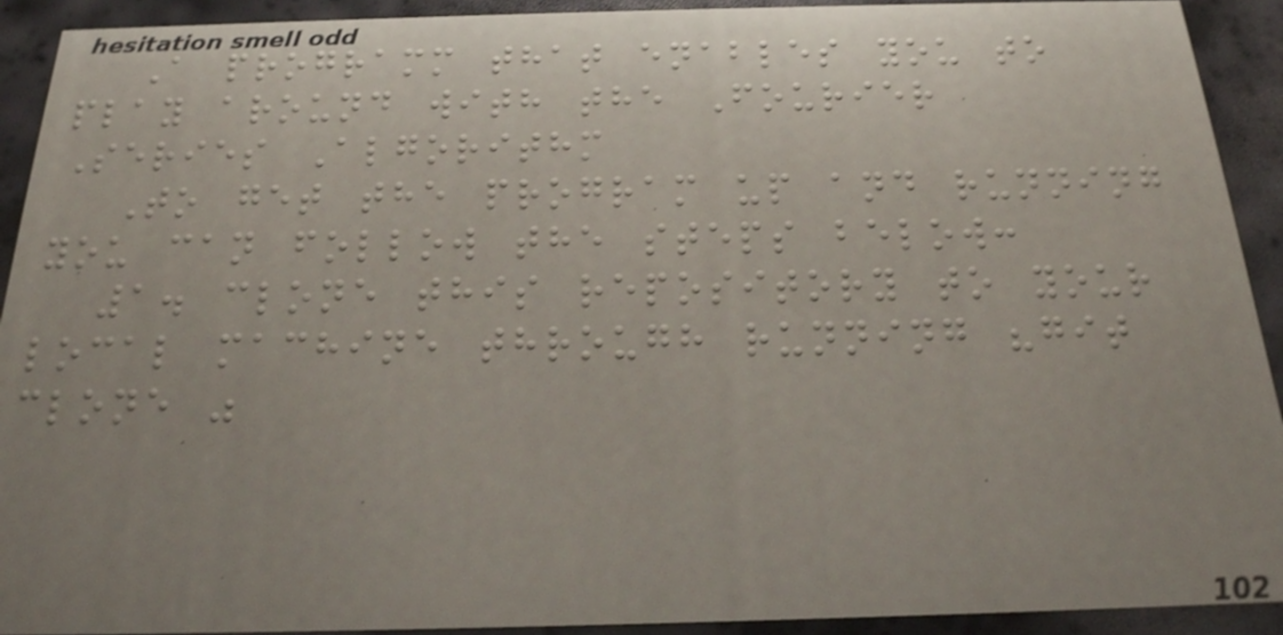A programm that enables you to
play around with the Fourier
Series Algorithm
To get the program up and running
you can follow the steps below:
1. clone this repository to your
local machine through running "git
clone "
